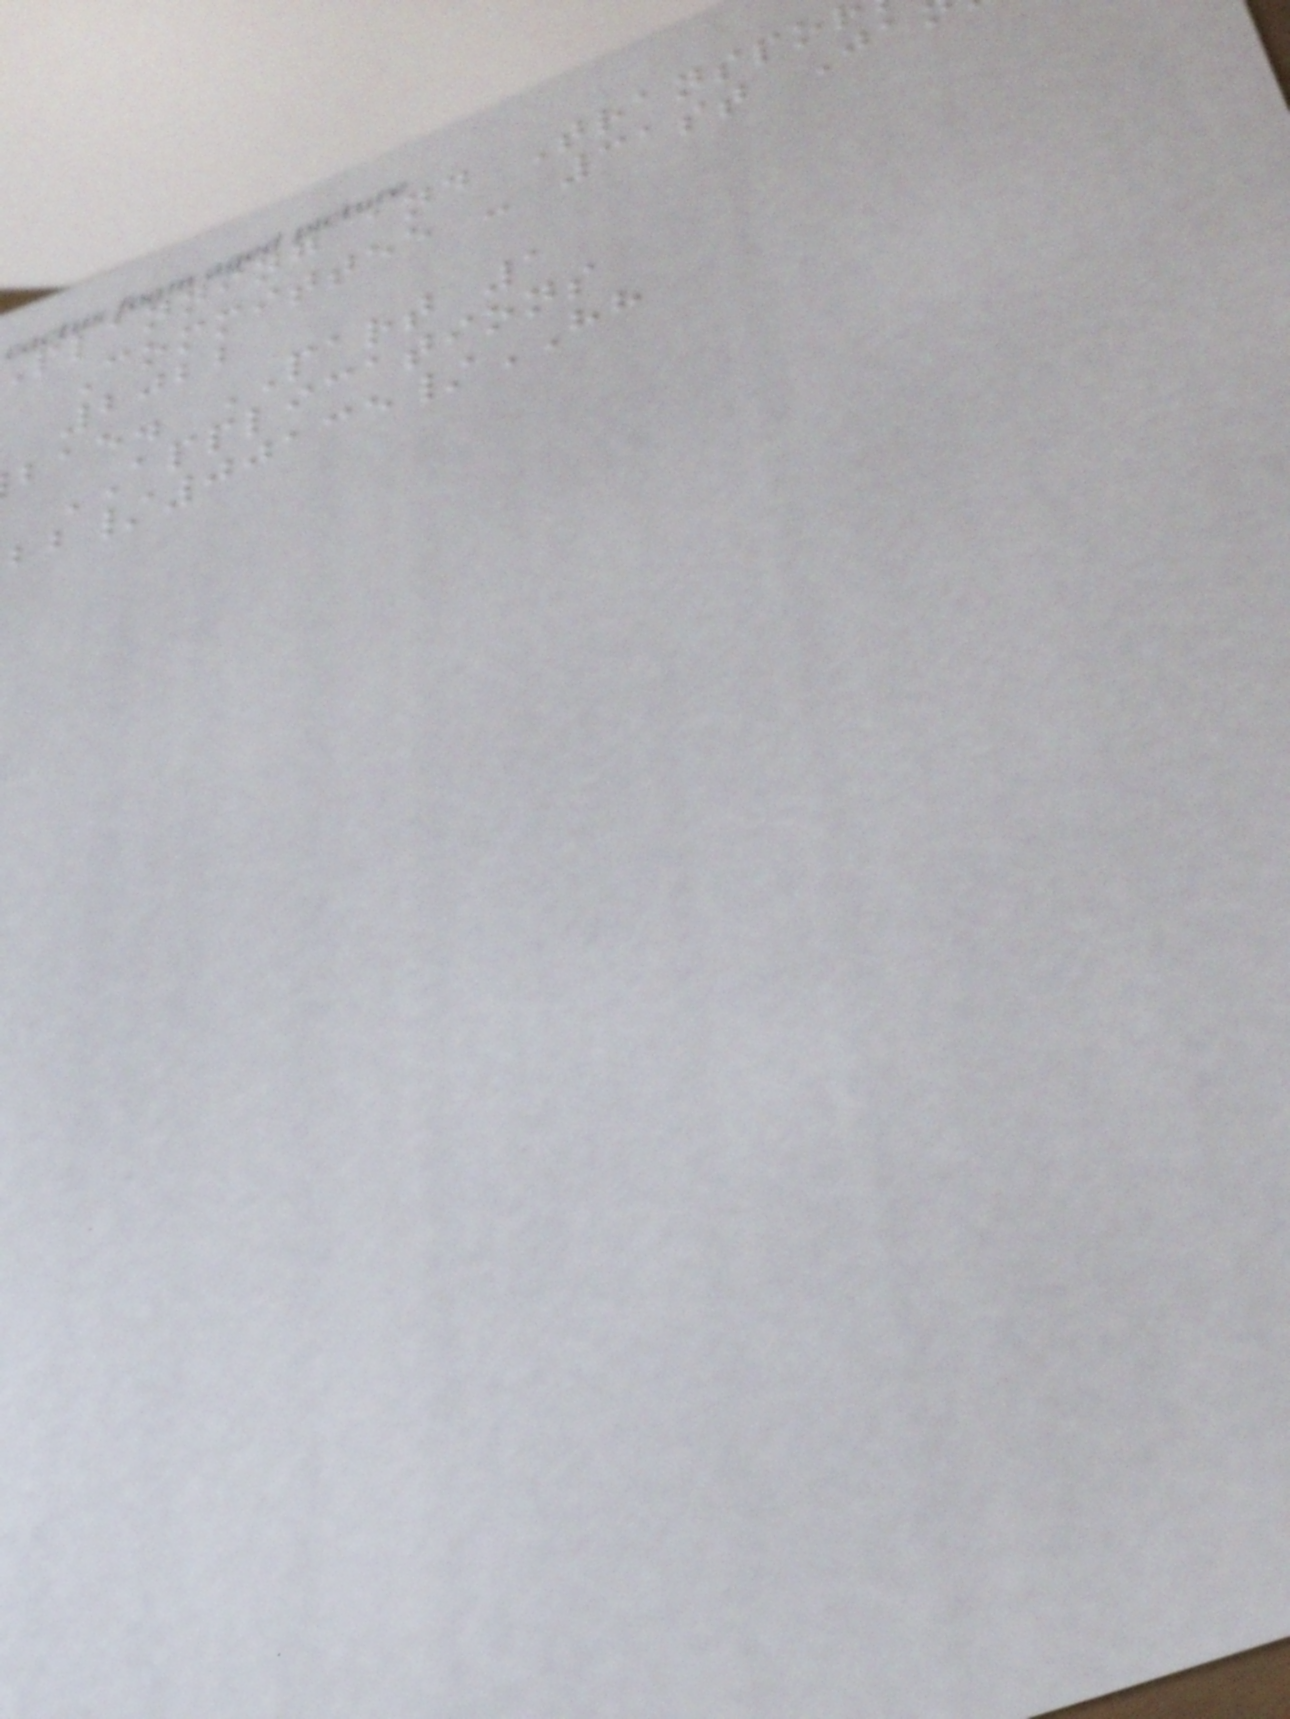planning and Transpo
Committee - 31st Ja
2022
bae. PART 1
APPLICATIONS
/00135/HH
